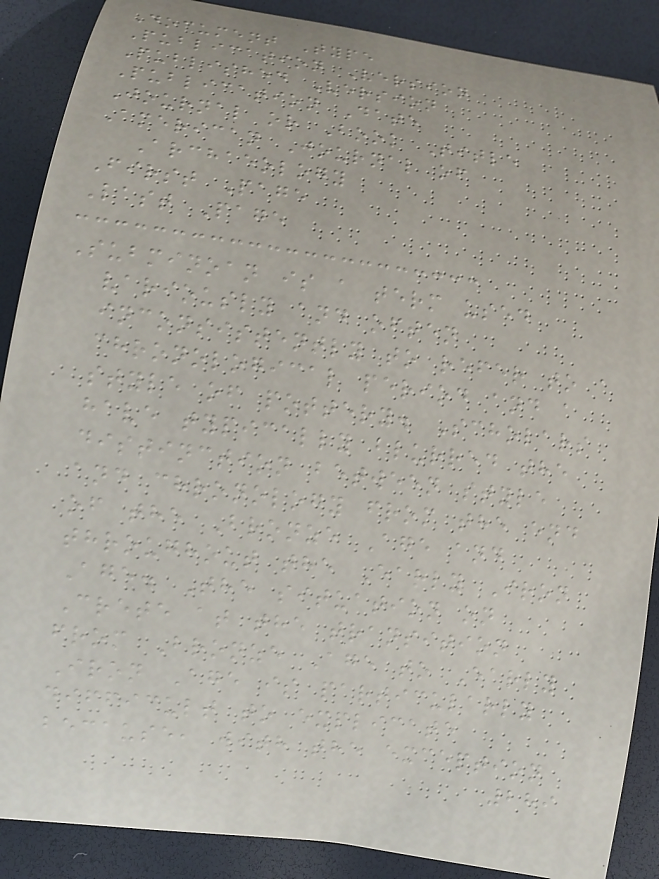Document Type
Publication Version
Published Version
Publication Date
Journal or Book Title
American Journal of
Archaeology
First Page
Last Page
Subminoan is a term used
variously and often
inconsistently to refer to a
chronological period and a
style of pottery. Scholars
have typically blurred the
distinction between style
and chronology from the end
of the Bronze Age and
throughout the Early Iron
Age. The situation on
Crete at the transition
from Bronze Age to Early
Iron Age is particularly
difficult to explicate
because, with the exception
289
